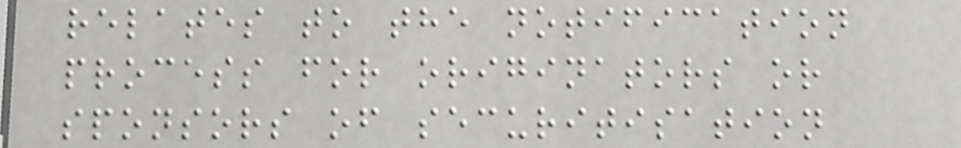relates to the notification
process for originators or
sponsors of securitisation
